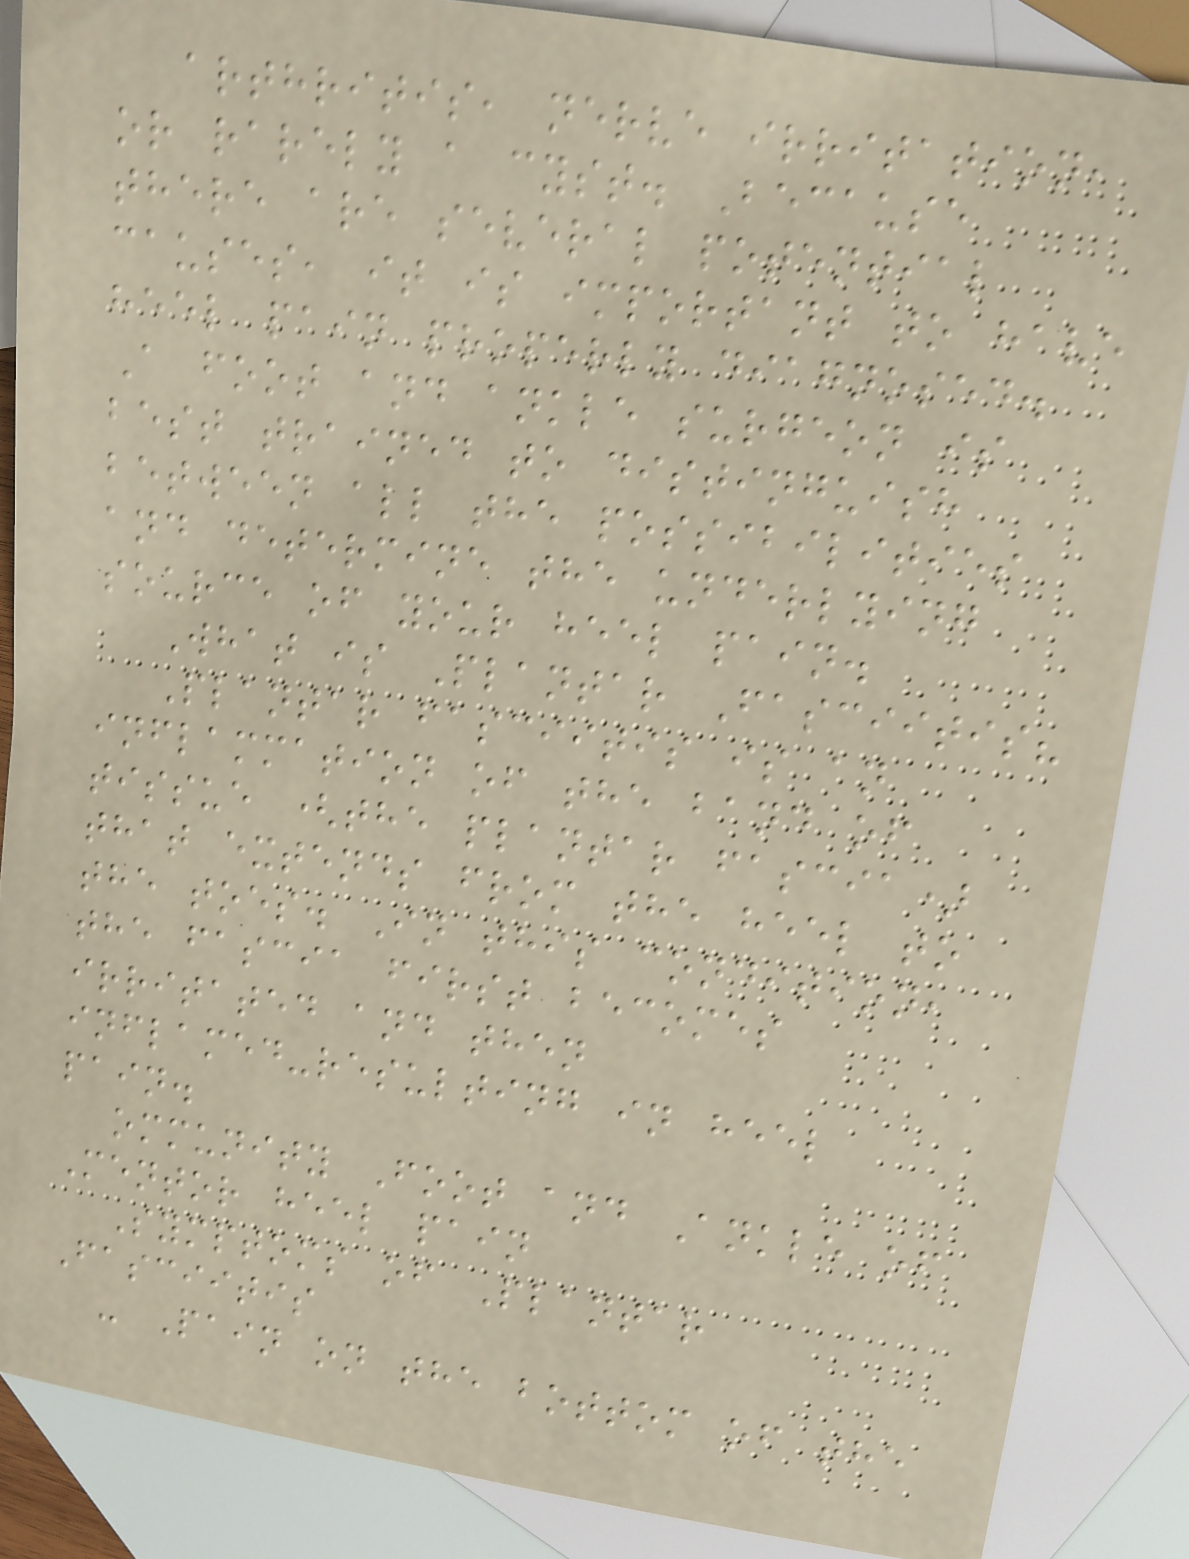arthritis, nerve irritation,
or rarely a cyst. Because
there are several potential
causes, it is important to have
heel pain properly diagnosed.
A foot and ankle surgeon is
best trained to distinguish
between all the possibilities
and determine the underlying
source of your heel pain.
What is Plantar Fasciitis?
Plantar fasciitis is an
inflammation of the band of
tissue (the plantar fascia)
that extends from the heel to
the toes. In this condition,
the fascia first becomes
irritated and then
inflamed-resulting in heel
pain.
ommunity Foot and Ankle of
Mentor heel pain
Symptoms of Plantar
Fasciitis
- Pain on the bottom of the
